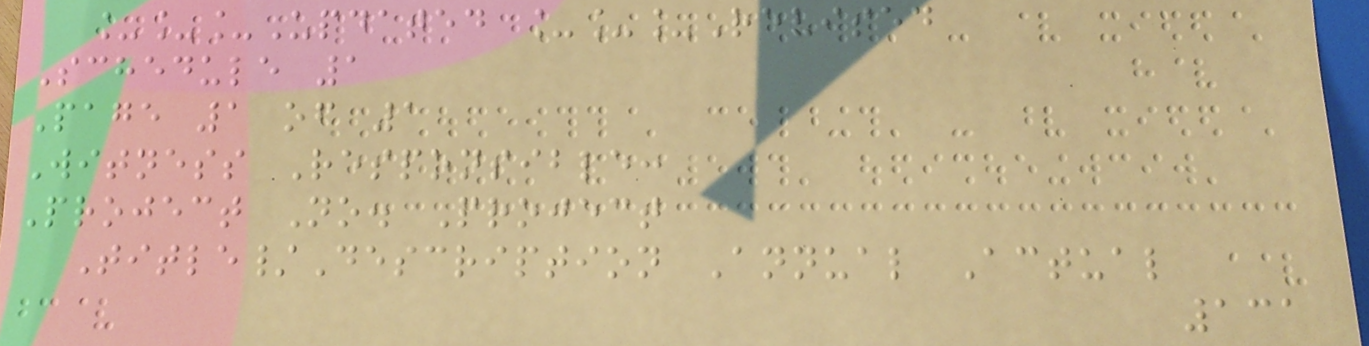___Updated ___Revised
Schedule 1
Page 1 of 1
Witness Responsible:
Project No. Project
Title/Description Annual Actual
131
